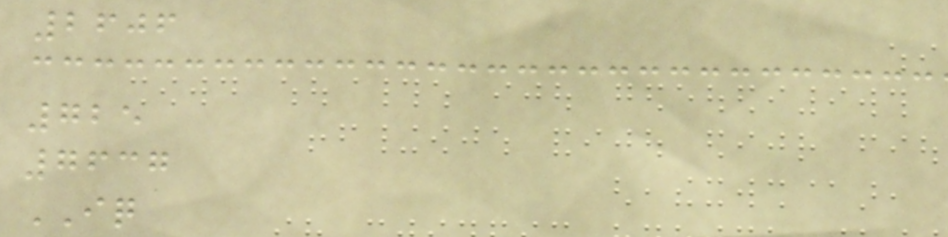2606
725
7637
IQ
